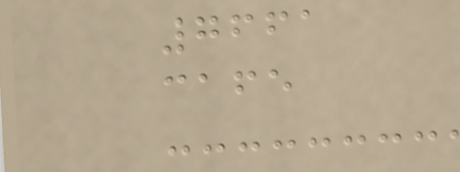7661
cafe
